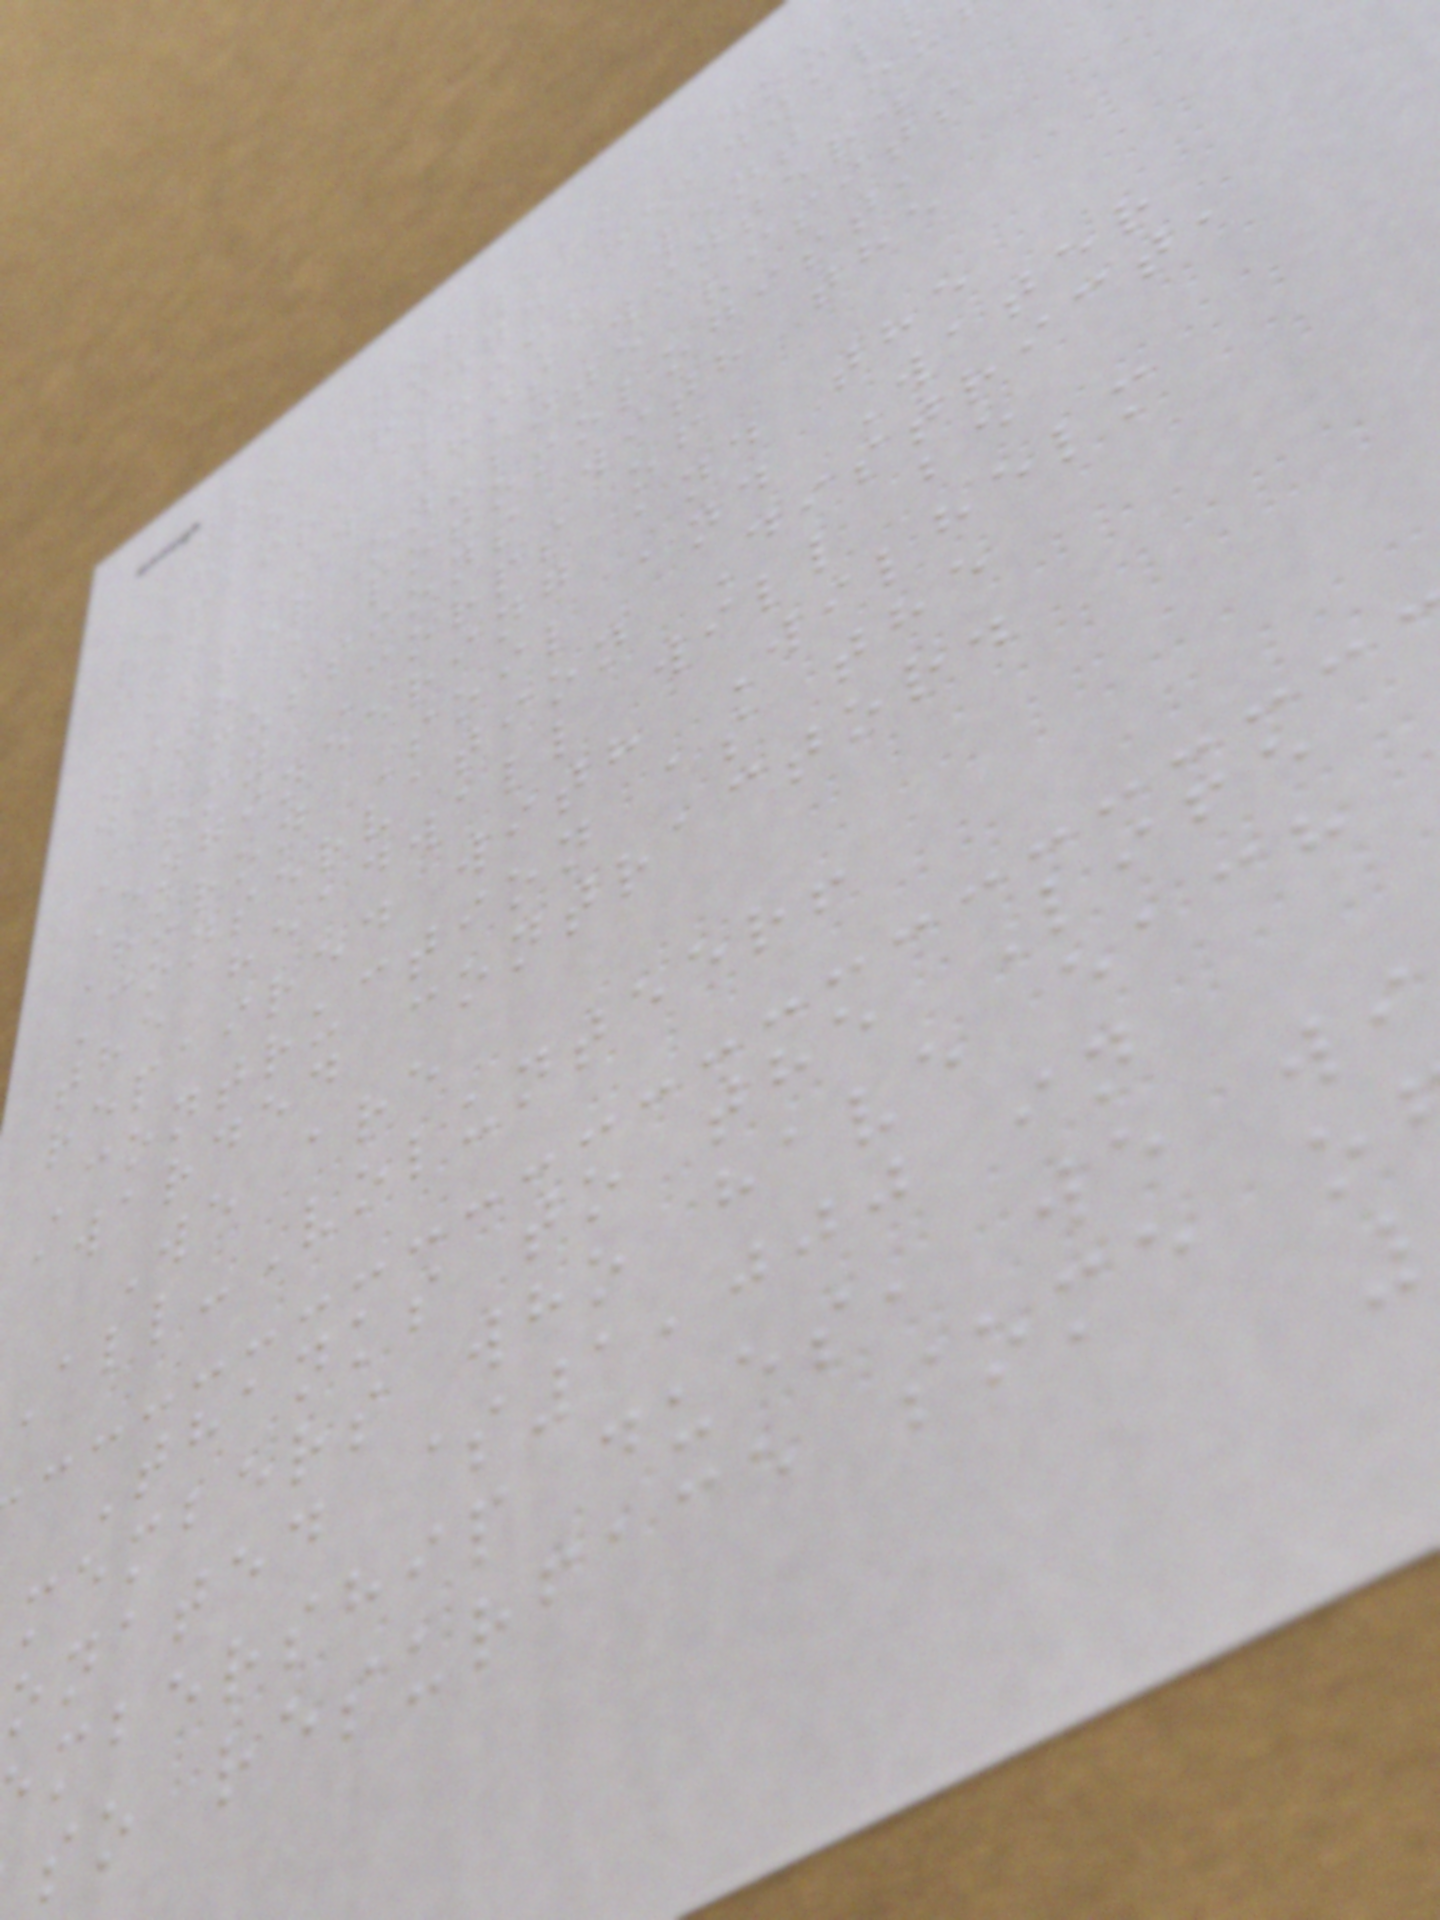the Norwalk Dou
Arch bridge headwal
repair, which went ou
for bid this winter.
After on-site visits
with a potomologist,
discussions with the
Army Corps of
Engineering and the
Huron Soil and Water
Conservation District,
the headwall will be
repaired with Wilhelm
Contruction as the
awarded contractor.
We are
All-Volunteer!
Thanks to the Life
members who have each
onated $1,000 in
mbership dues, we wi
so resurface some o
